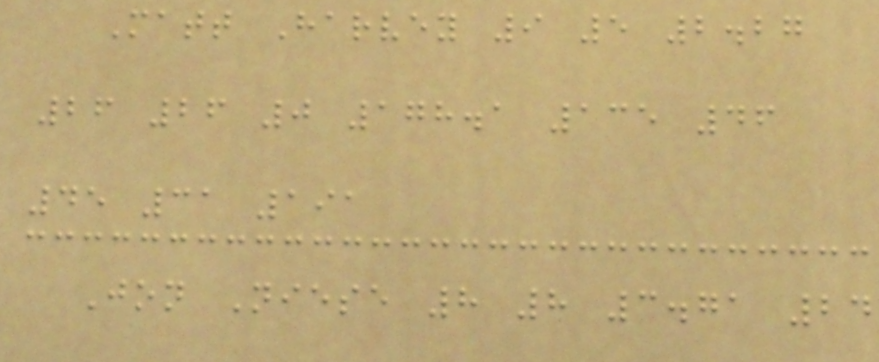Matt Harvey 9 5 2.27
26 26 0 178.1 135 46
45 31 191
Jon Niese 8 8 3.71 24
